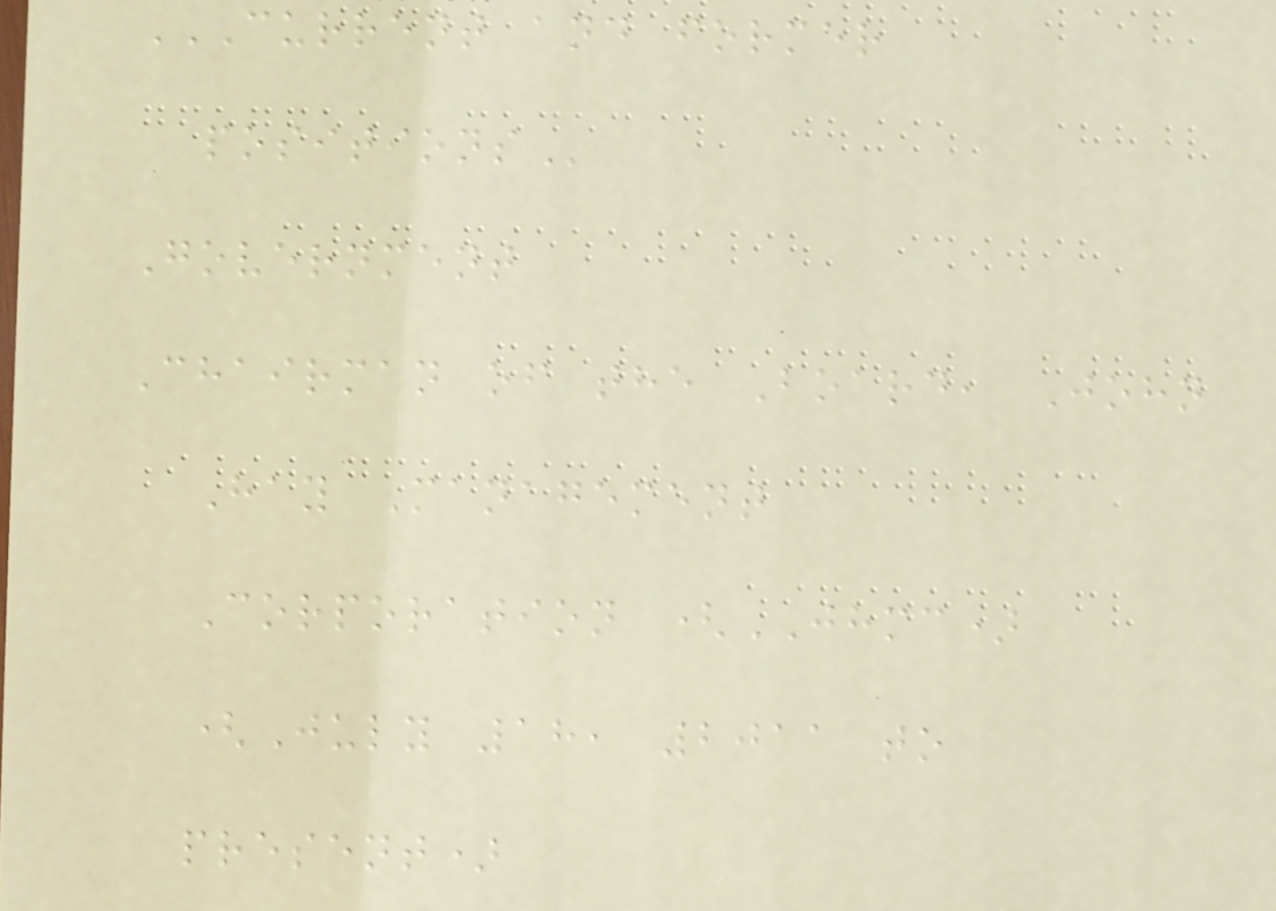CURRENT AND FORMER
POSITIONS
Government
Chairman of the Board, John
Hay Management
Corporation (JHMC)
(July 18, 2011 to
present)
